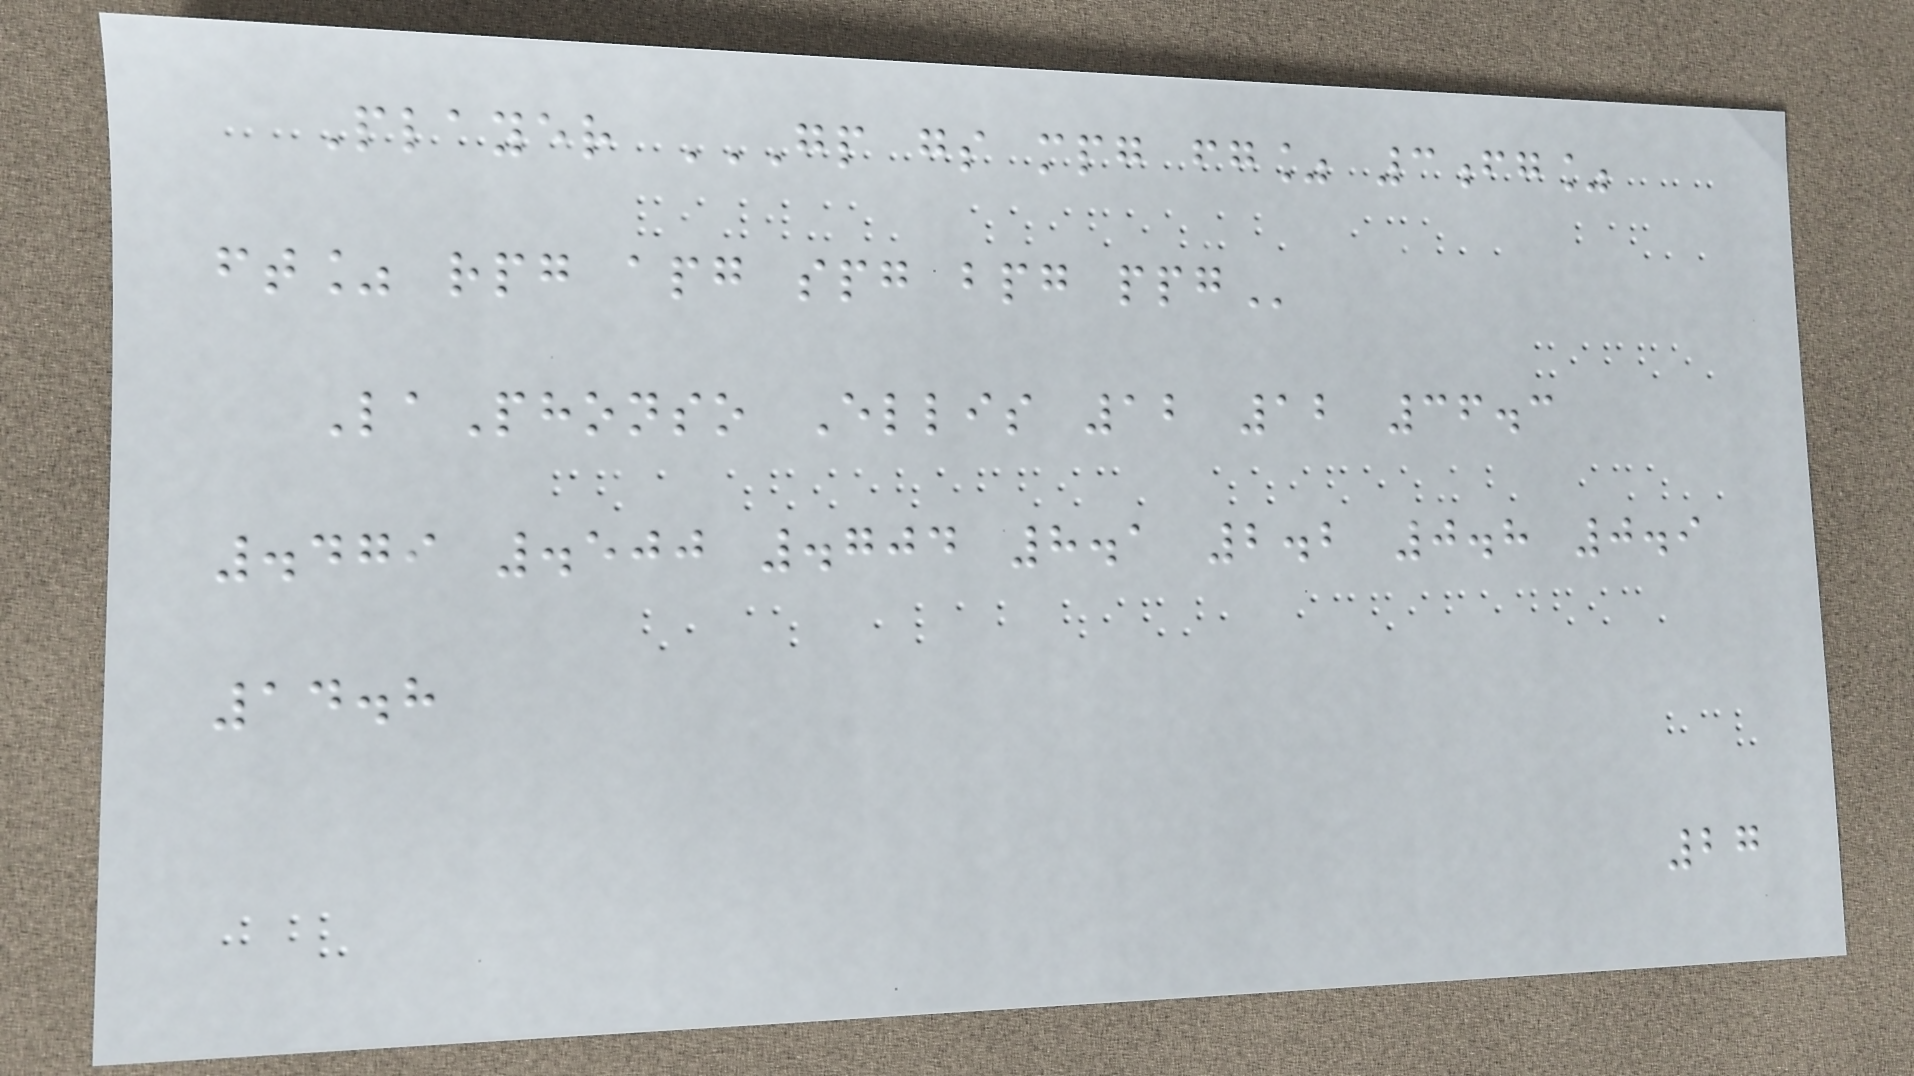Player GP GS MPG FG% 3FG%
FT% RPG APG SPG BPG PPG
LaPhonso Ellis 12 12 36.3
.479 .500 .704 8.1 2.2 0.8 0.9
14.8
27
